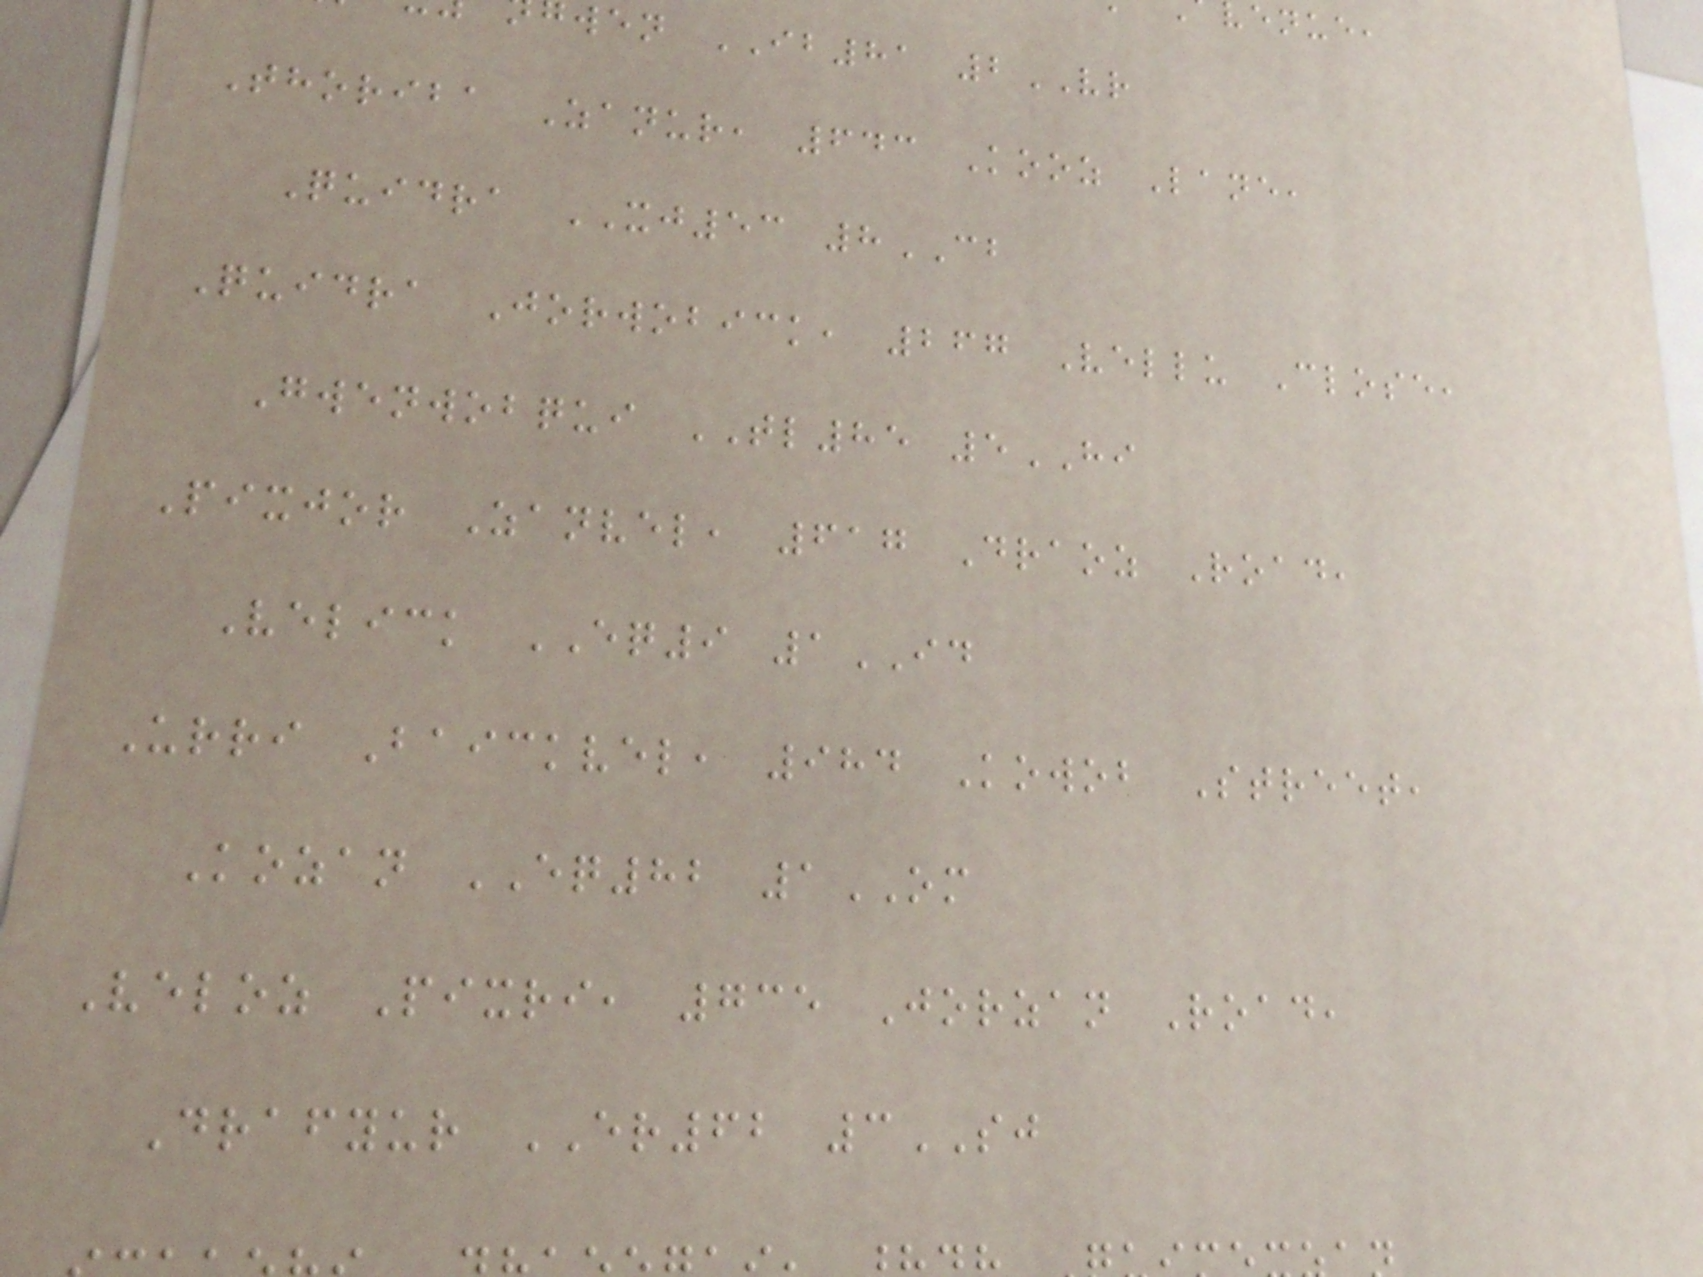wen IB81 2VR
Thoriba Zanur, 643 Kooz Lane,
Quidra XJ53 8CB
Quidra Jorwobick, 267 Vellu Close,
Gwenwobqui TL85 5HI
Pixjor Zanvel, 617 Draoz Road,
Velick EQ9 1ID
Urri Baickvel, 984 Kowob Street,
Kozan EQ82 1OM
Veloz Pixri, 735 Jorzan Road,
Drafyur ER62 3SJ
